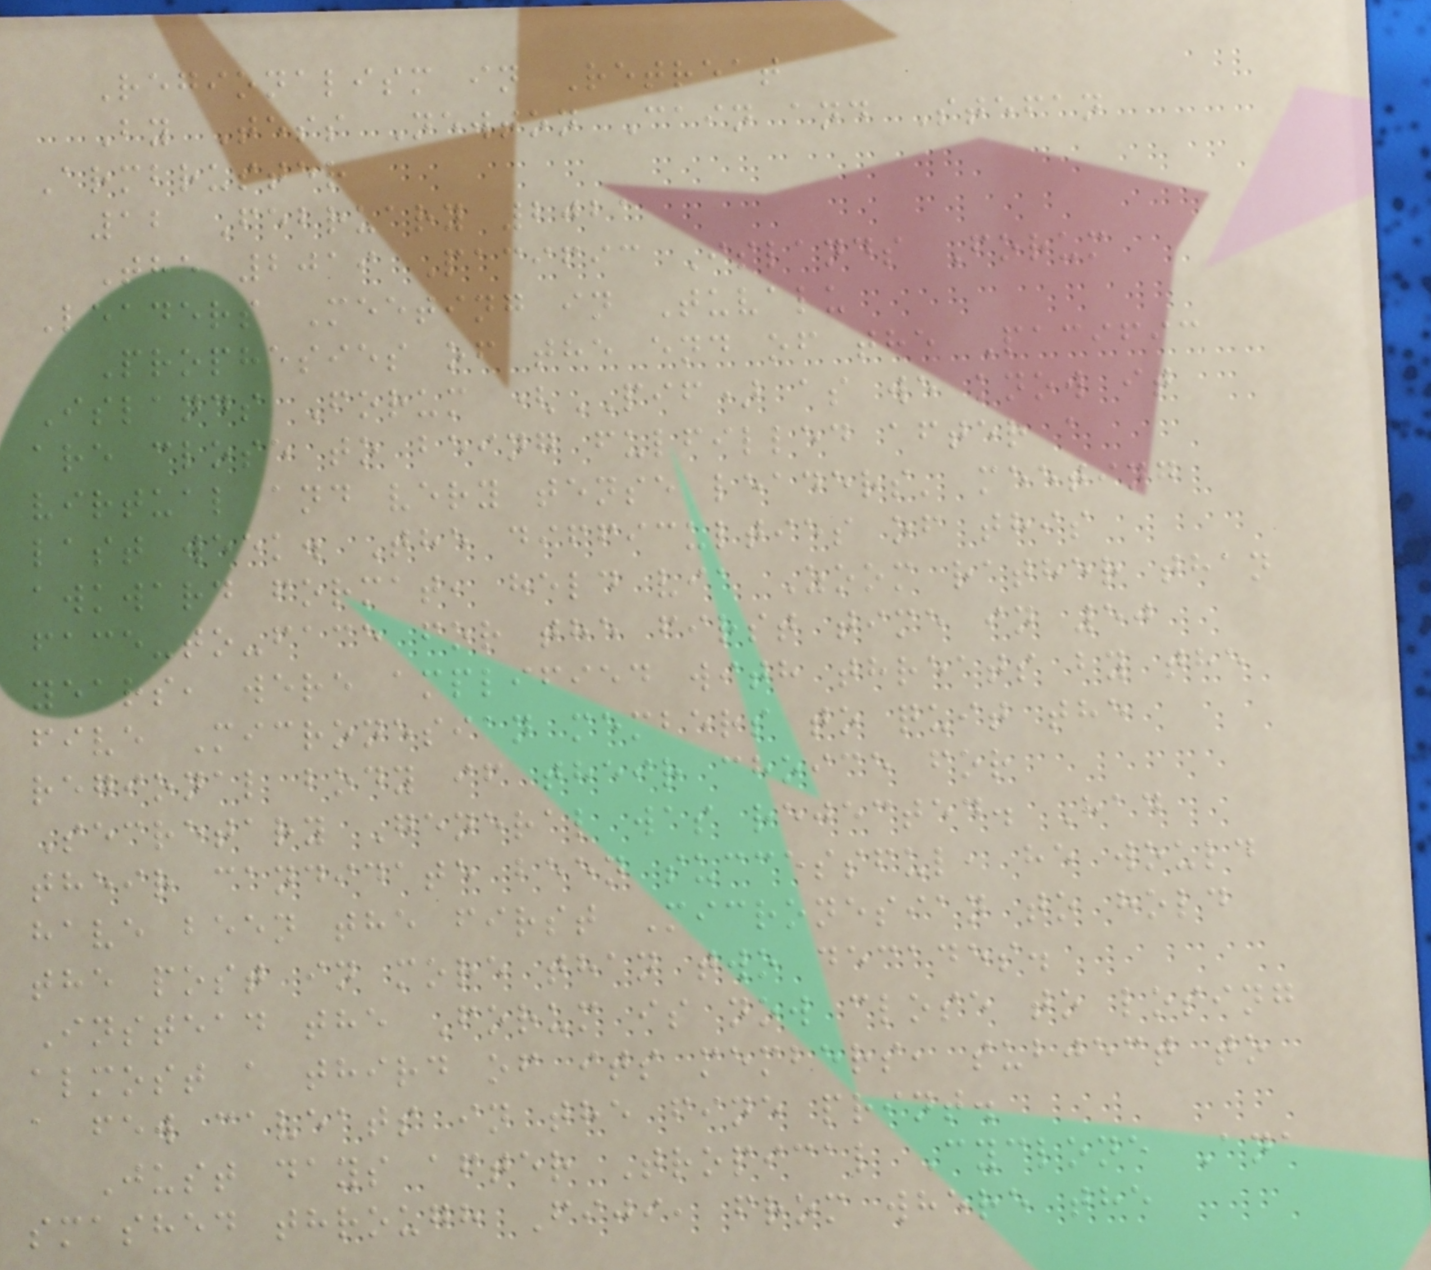Regionalism in Retreat
By Tess Newton Cain and Stefan
Armbruster
12 February 2021
The 2019 Pacific Islands Forum
Leaders Meeting in Tuvalu
Prophesies of the end of the Pacific
Islands Forum (PIF) as we know it
are close to being fulfilled after a
virtual and very tense leaders' meeting
last week. The difficulties of this
awkward format, held via Zoom rather than
face-to-face for the first time in 50
years, were amplified with threats by the
five Micronesian members to quit the
regional body if their choice for
Secretary General was rejected. Had
their candidate been successful, he would
have been the first Micronesian to hold
the post in more than two decades.
Instead the Forum is now close to losing
almost a third of its members, subject to
a few caveats in the fine print.
Just days after Tropical Cyclone Ana
smashed through Fiji, from where the
